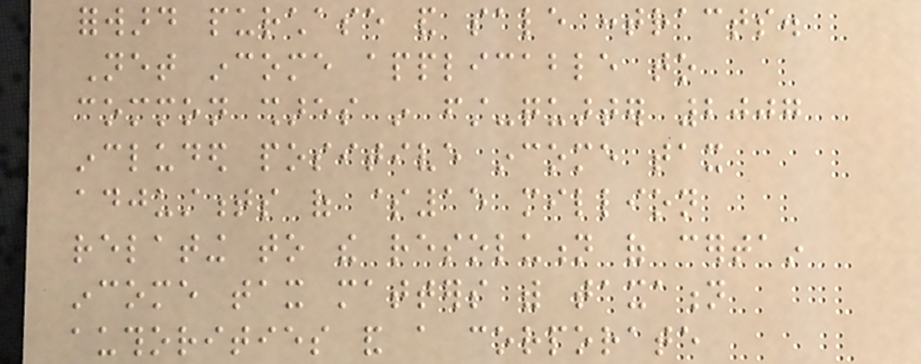forward purchase and sale contracts.
Net income applicable to
common shares in first-quarter 2007
included positive income tax
adjustments of $15 million
relating to the resolution of certain
income tax matters with taxation
authorities and a corporate
